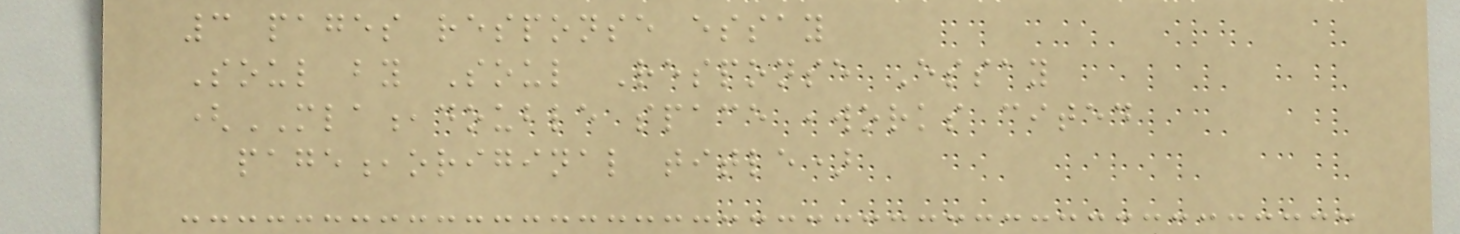3 pages response essay
Soul by Soul Response Essay
(MLA,double space ,works cited
page,original title)
